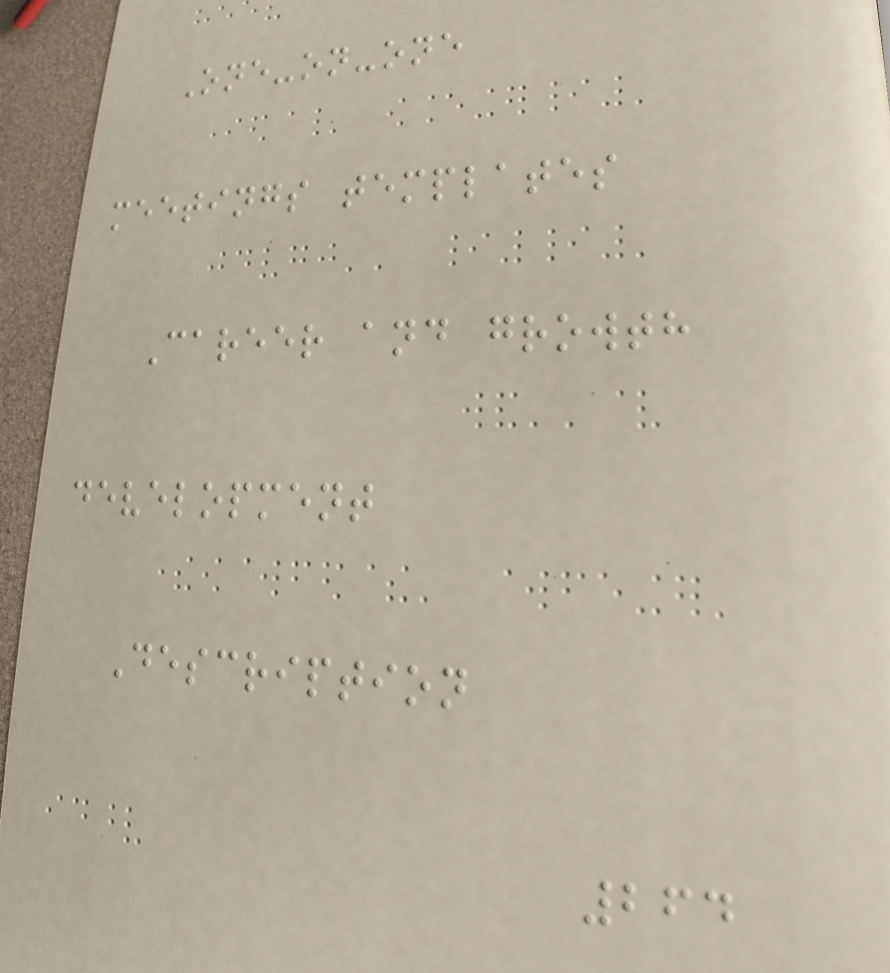One-on-one
meetings templates
Career and growth
development
Description
264
